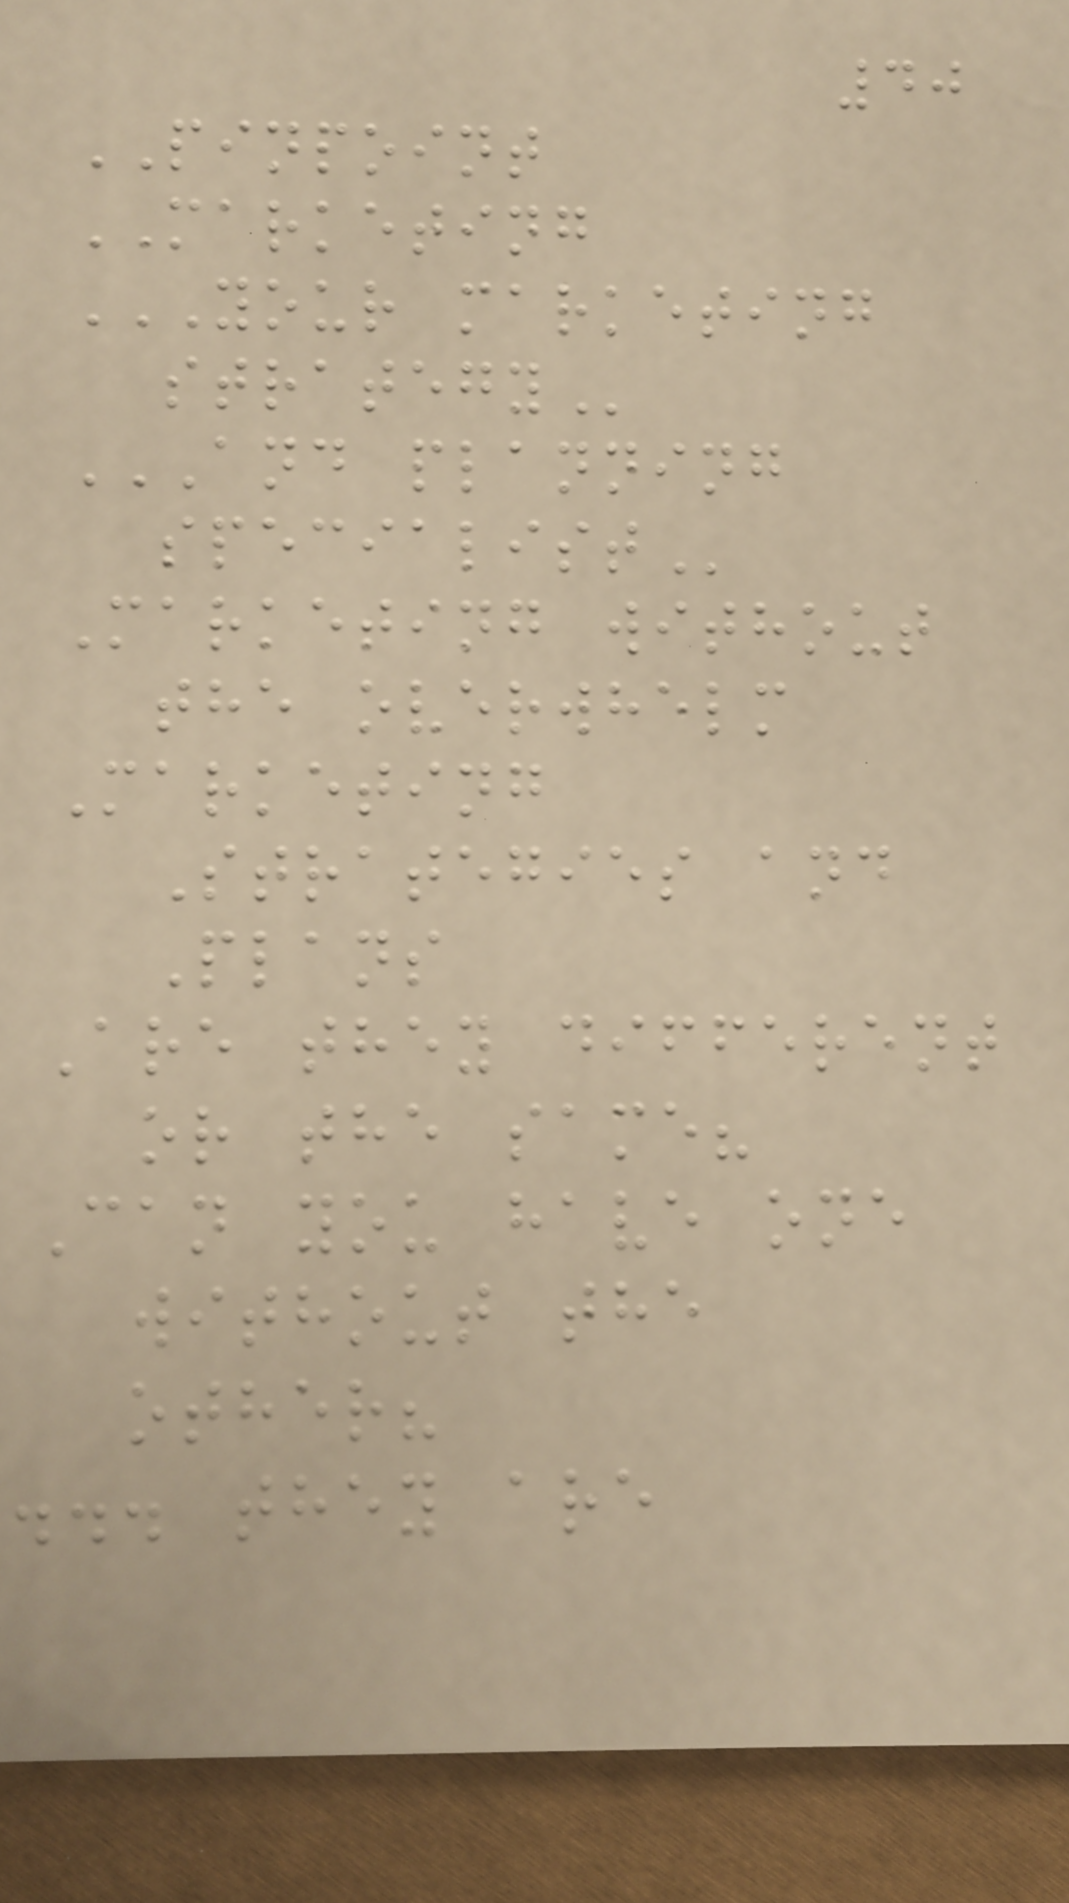40
PINPOINT
MARKETING
YOUR MARKETING
STRATEGY
AND PLANNING
SPECIALIST
Marketing without
the overwhelm
Marketing
Strategies and
Plans
Are they different
or the same?
Can you have one
without the
other?
... they are
